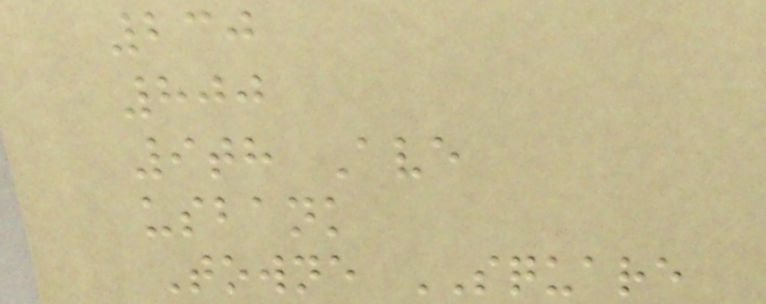230
800
9th Ave
usbank
Towne SQUARE
